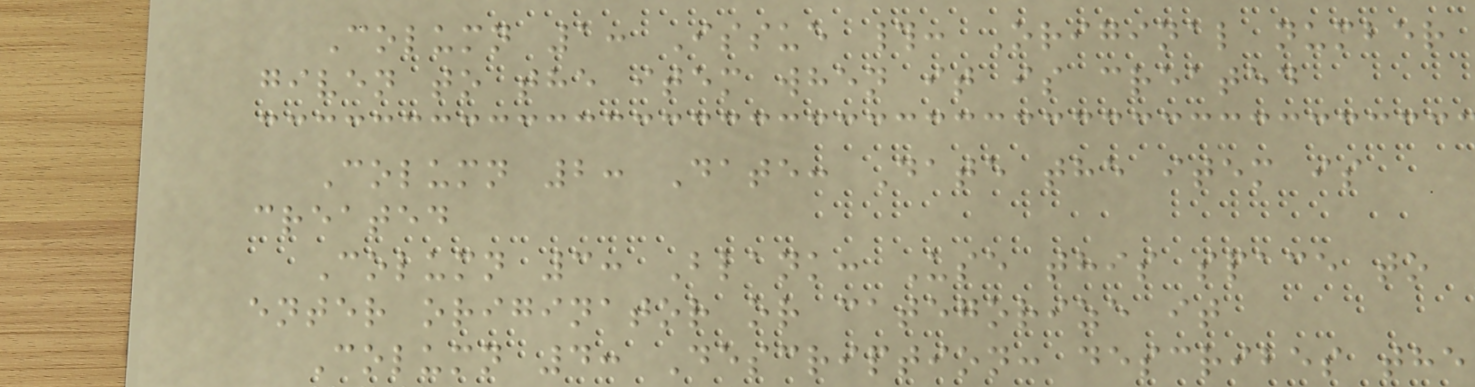Column 1: Issue #: Original number
given to the item when it is created
Column 2: Date: Date the item is
created
Column 3: Blank: Use this space to
enter originator or categorize it
Column 4: Description: describes the
